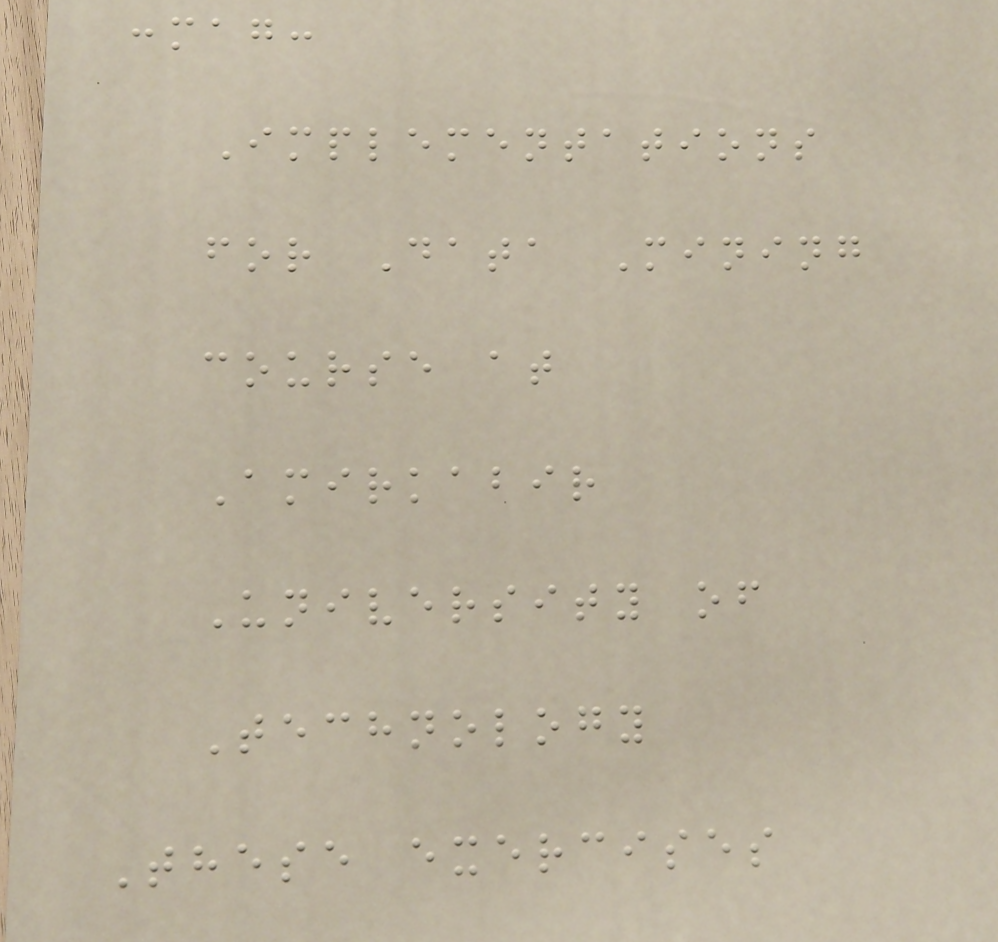:mag:
Implementations
for Data Mining
course at
Amirkabir
University of
Technology
These exercises
